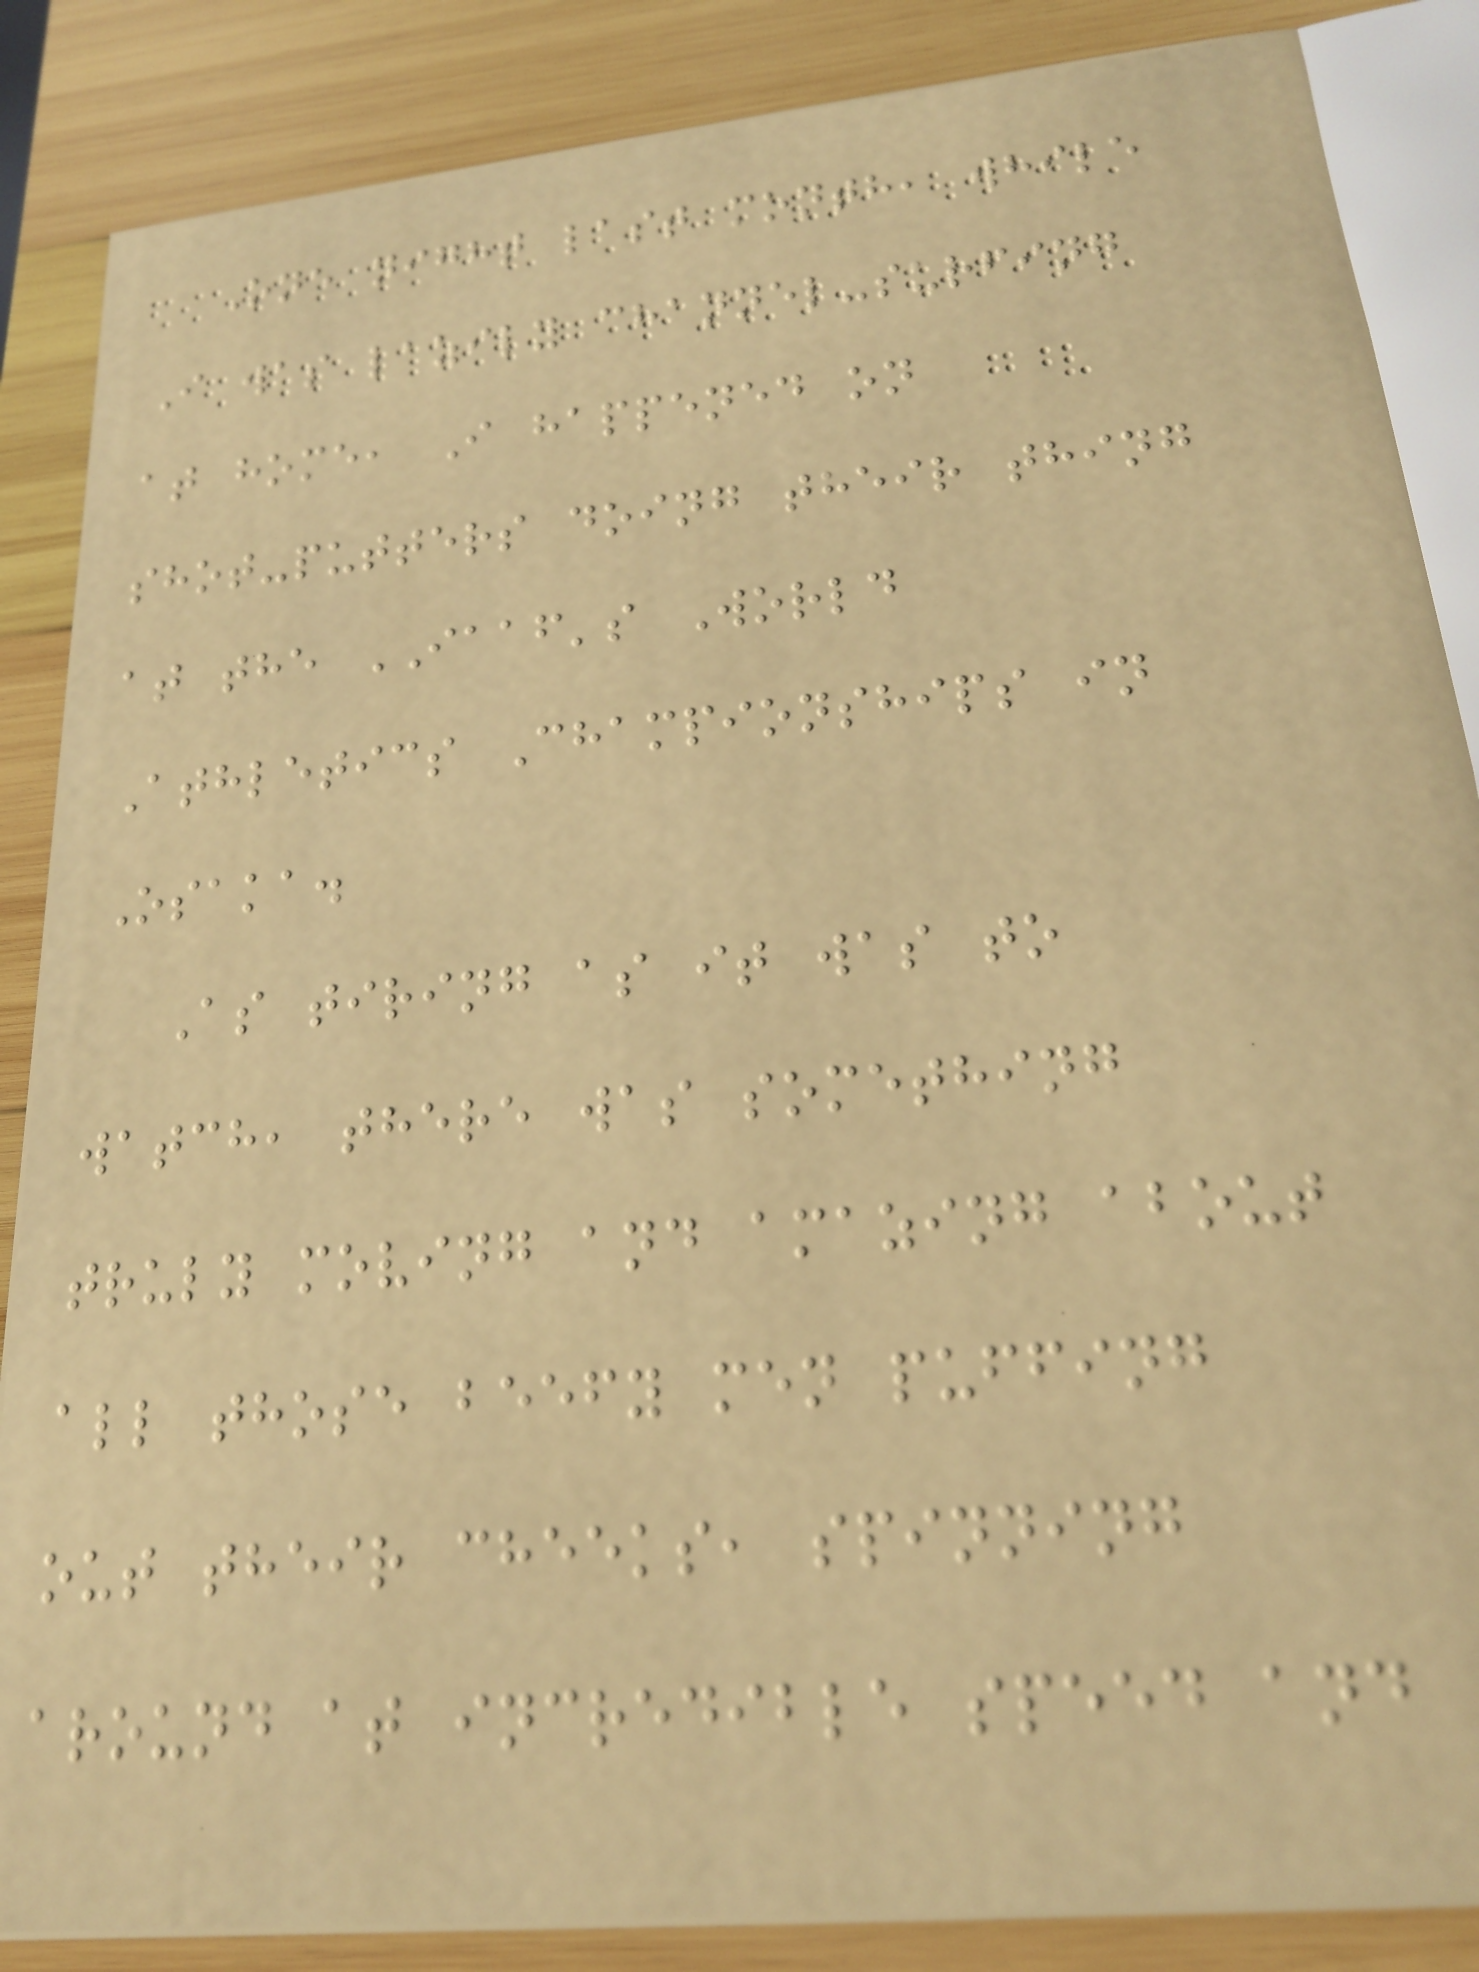One night last month, while
I was lazily channel-surfing
at home, I happened on
shot-putters doing their thing
at the IAAF's World
Athletics Championships in
Osaka.
As tiring as it was to
watch, there was something
truly moving and amazing about
all those beefy men puffing
out their cheeks, spinning
around at incredible speed and
